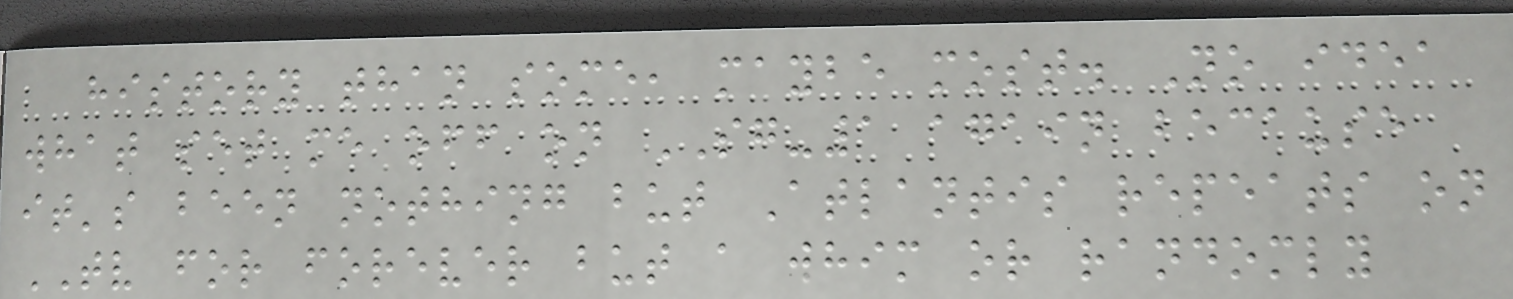history than some, maybe most. No idea
what set me off on SG-1 again because
it's been nothing but Atlantis repeats on
TV for forever but a whim or randomly
